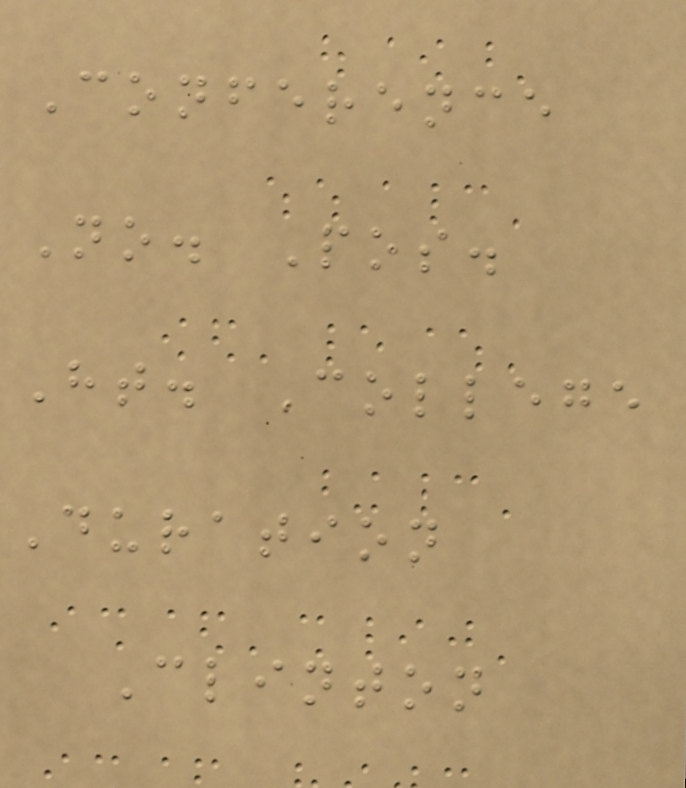Conference
No. Pos.
Ht. College
Duration
Clinton
